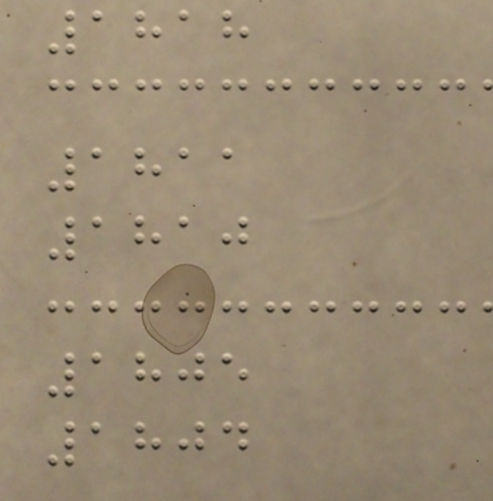1818
1811
1810
1805
1804
